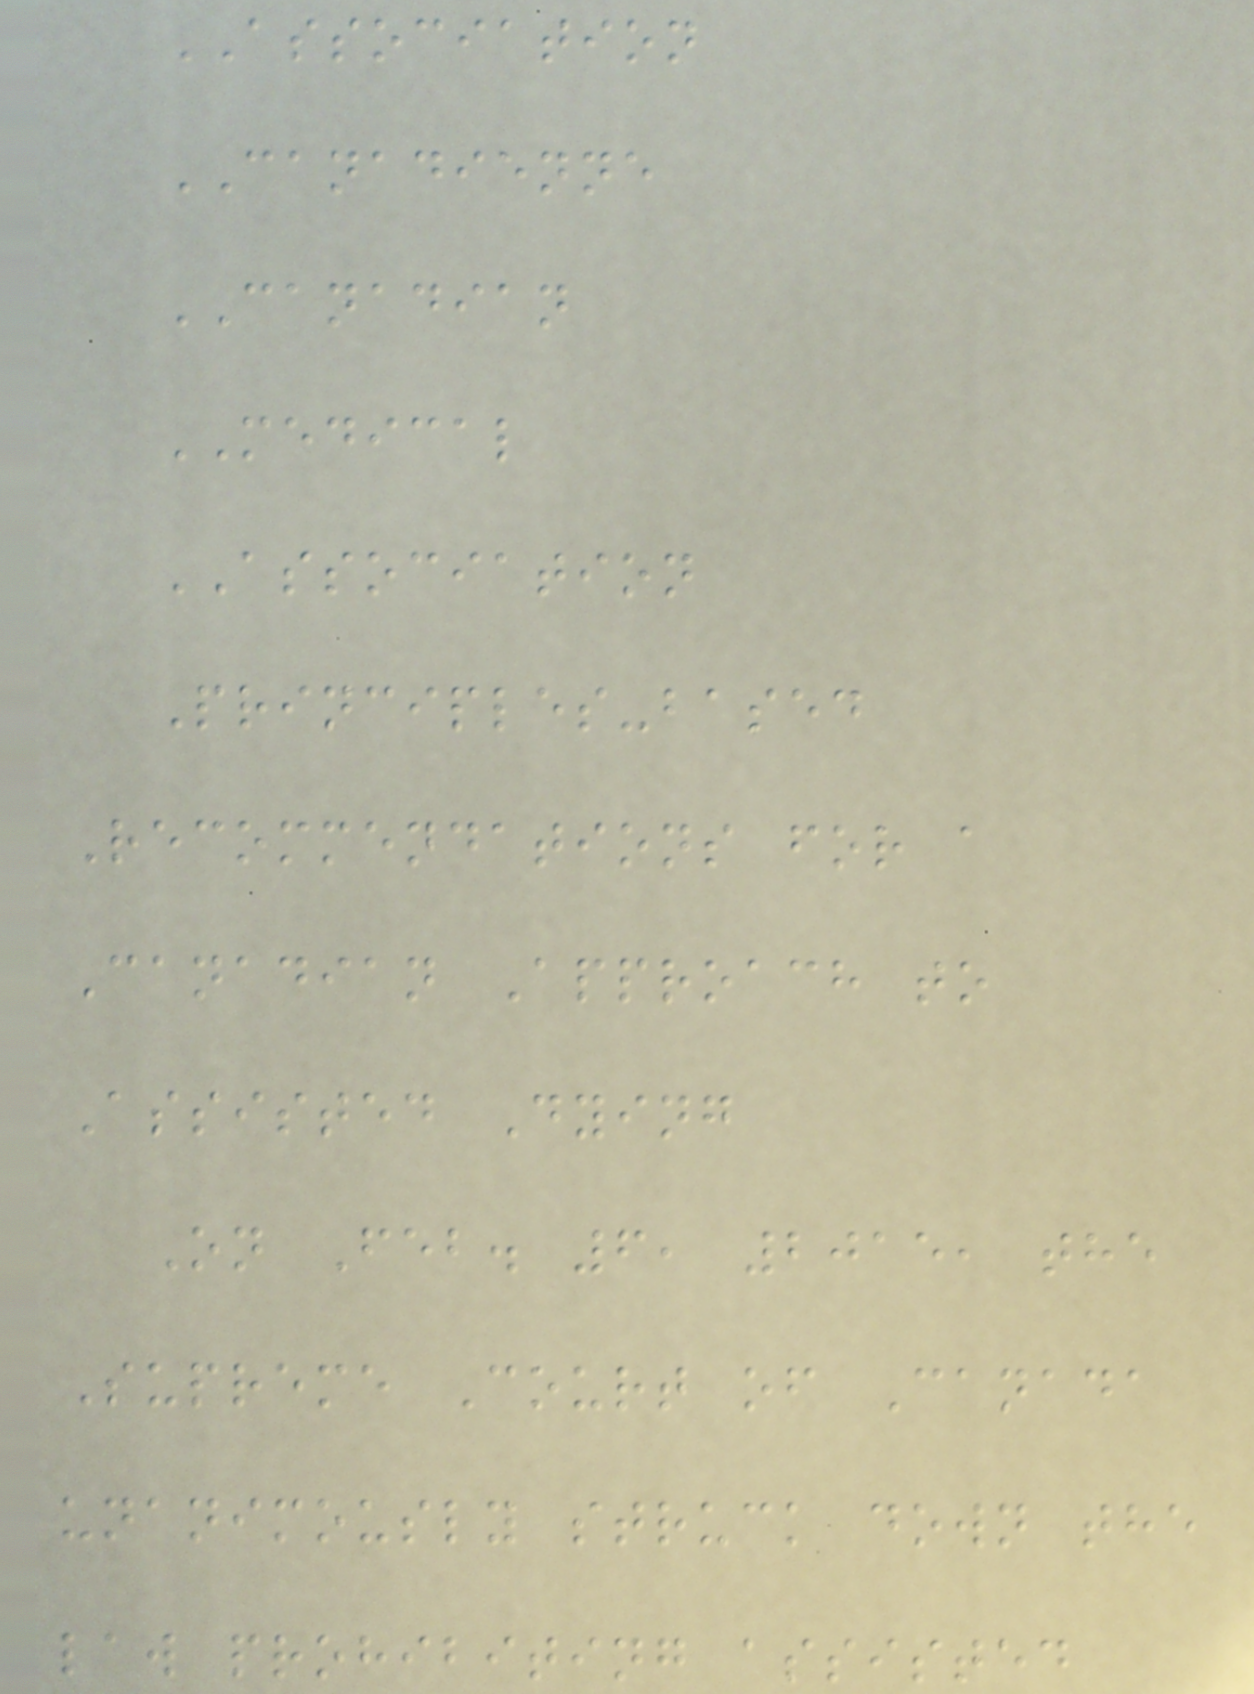ASSOCIATION
CANADIENNE
CANADIAN
MEDICAL
ASSOCIATION
Principles-based
Recommendations for a
Canadian Approach to
Assisted Dying
On Feb. 6, 2015, the
Supreme Court of Canada
unanimously struck down the
law prohibiting assisted
